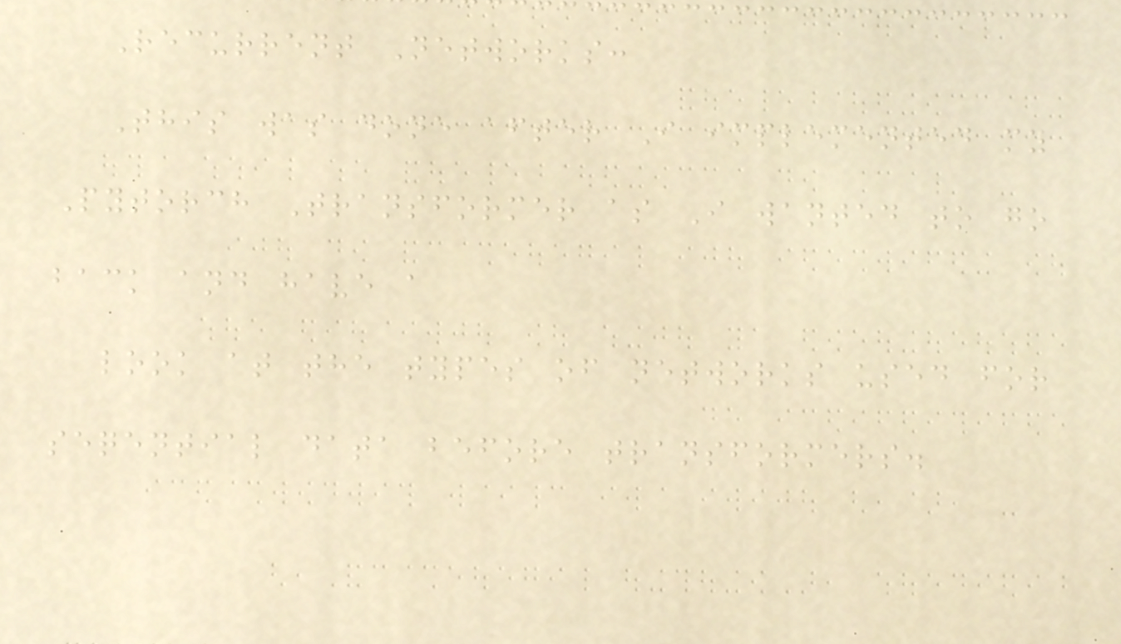Recurrent Networks:
This was done after I implemented my
Pytorch Transformer as I wanted to go
back and have a
look at the types of networks used for
seqential data before transformers.
